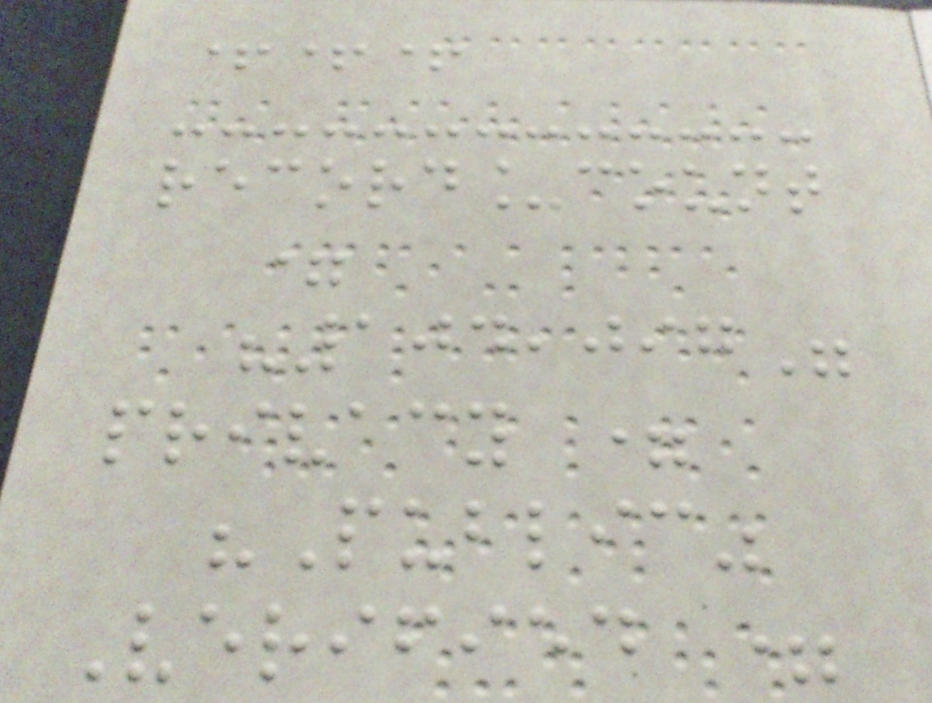+++
record_count
=
"104,097"
privacy =
"Public"
Verified =
